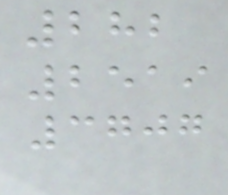282
2519
3707
